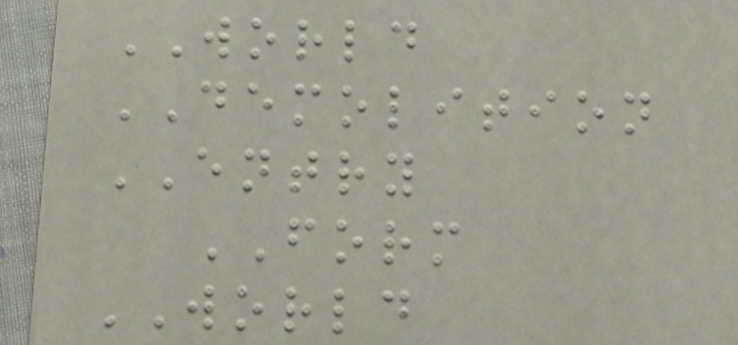WORLD
DEMOLITION
ENTRY
FORM
WORLD
